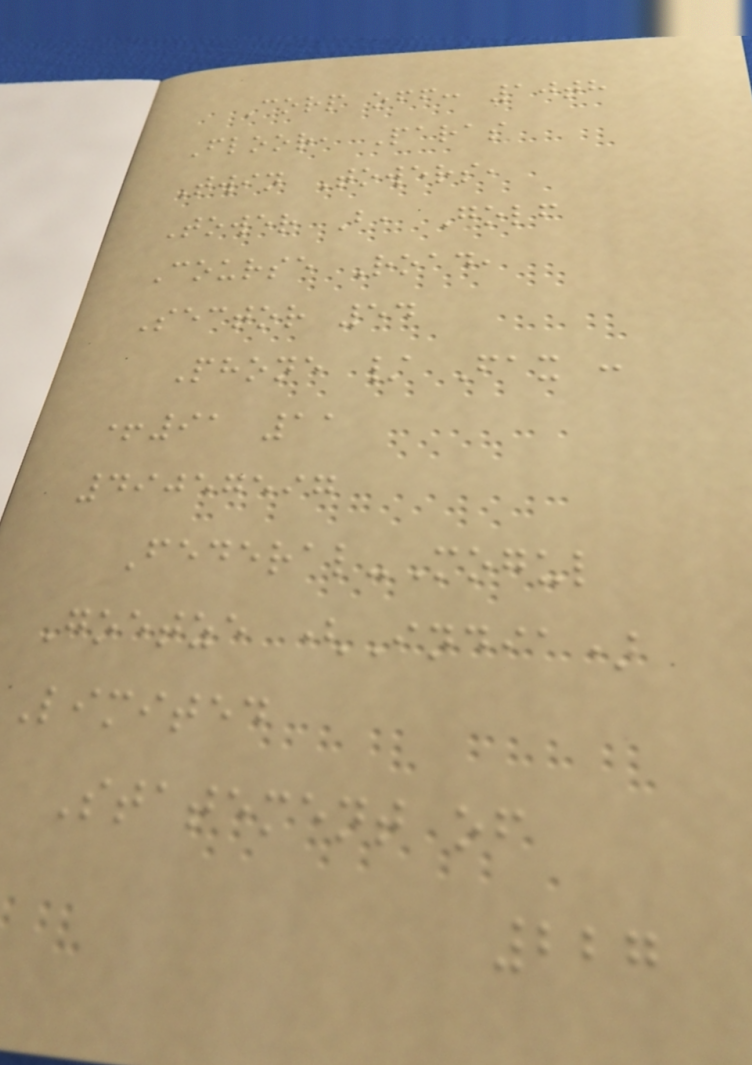Corp off: 10th
Floor, Paras
Twin Towers,
Tower B, Golf
Course Road,
Sector 54
Phone / Fax :
+91 11
49057597
Federal-Mogul
Goetze (India)
Limited
Statement of
227
